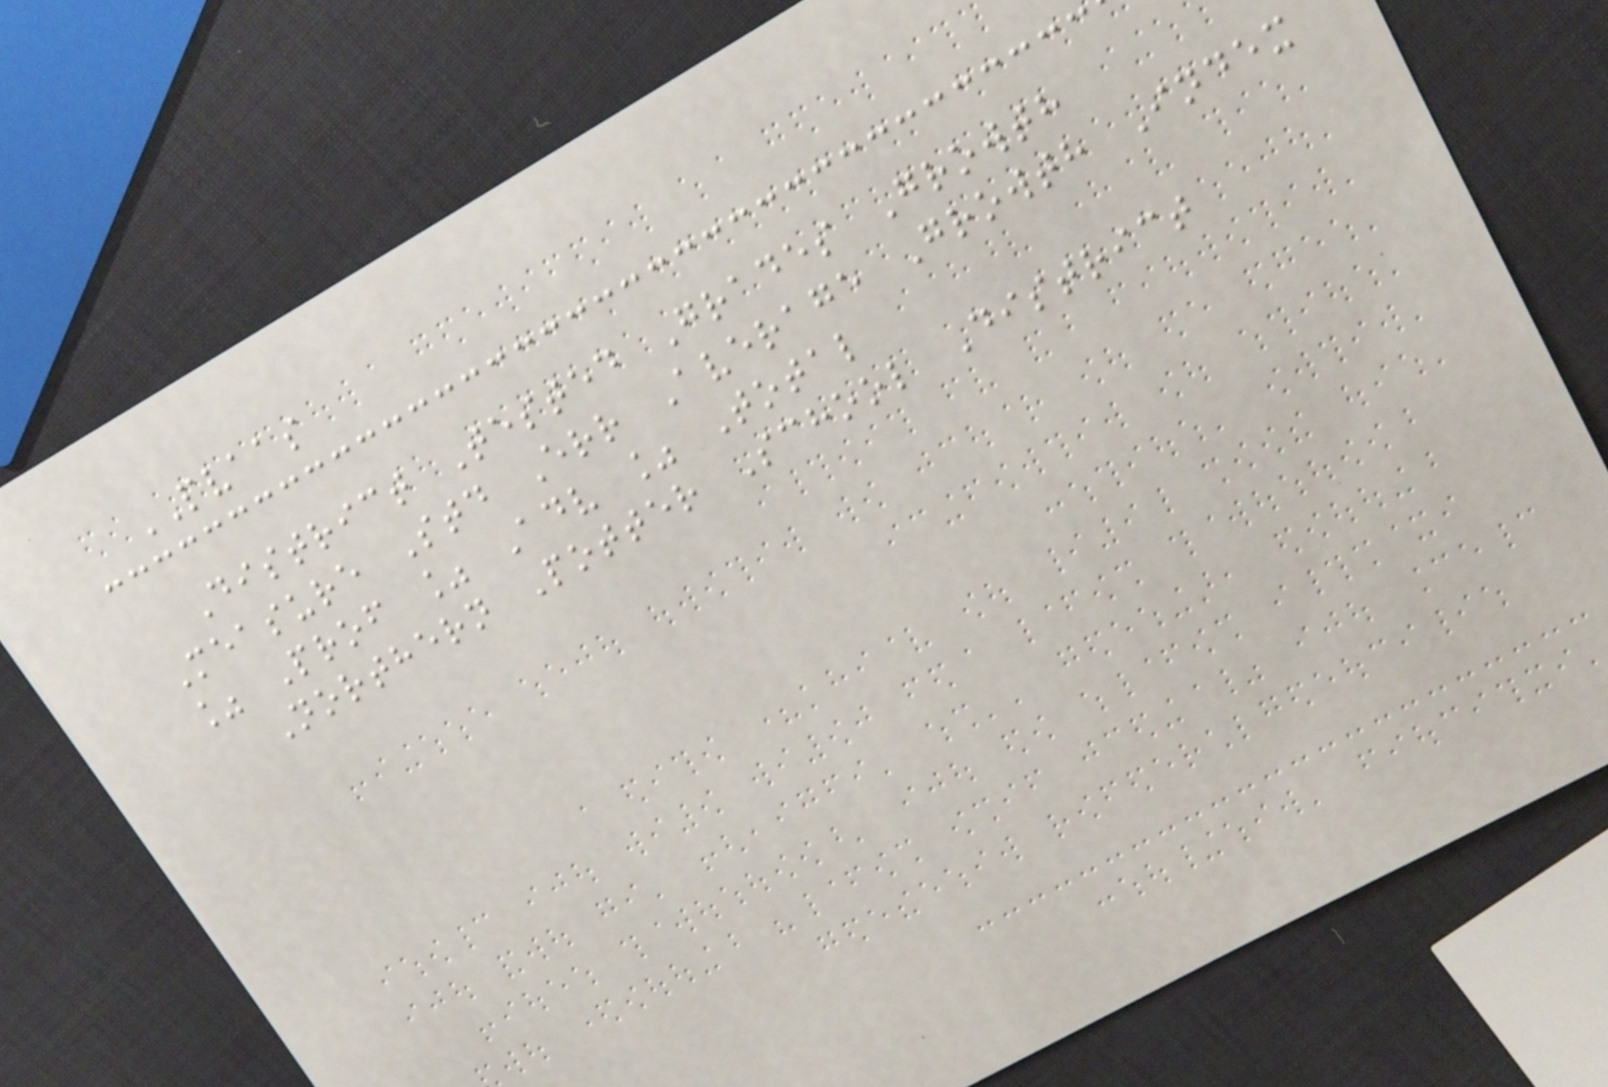PVAAS
District Tested Grades Growth
Measure Std Err Average Growth Index
% Prof % Adv % Total
Northern Potter School District
